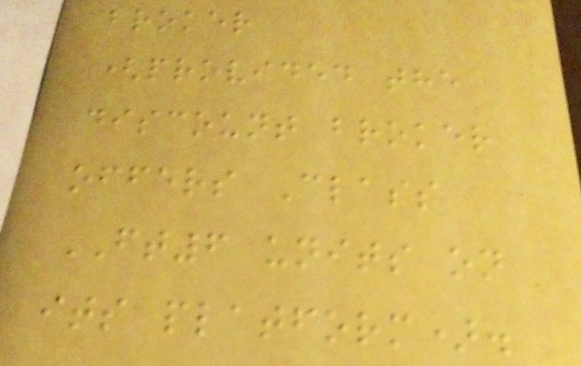broker
(provided the
discount broker
offers Class
FT6 units on
its platform).
